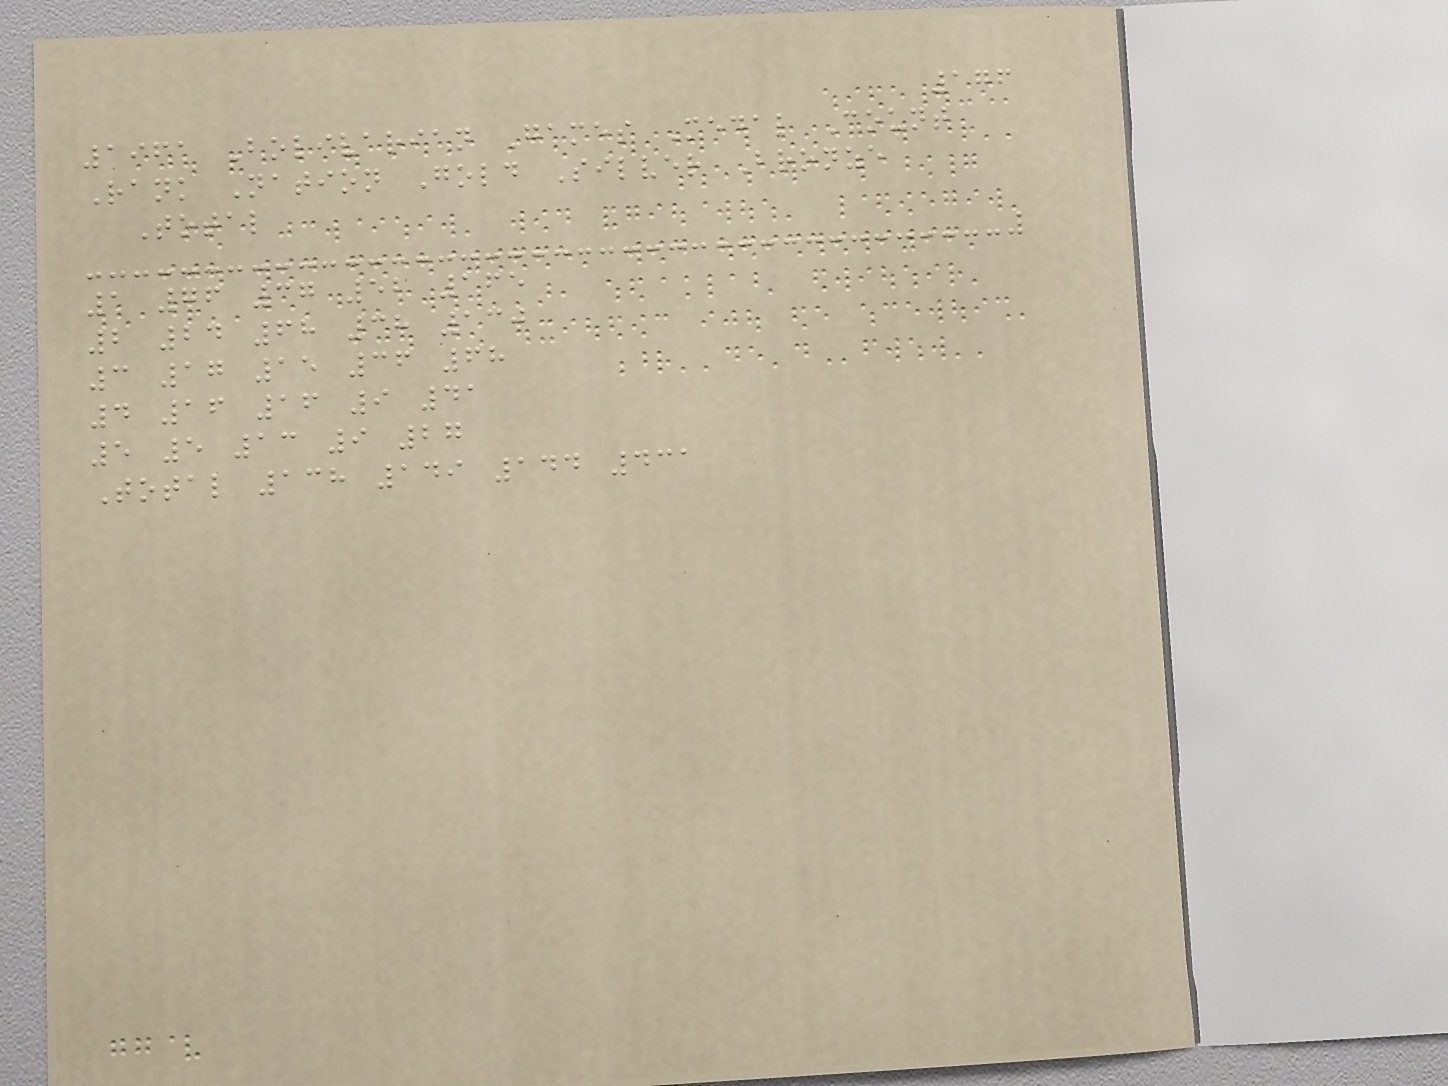176
1961 Bolivarian Games Medal Count
Rank Nation Gold Silver Bronze
Total
1 76 37 52 165
2 24 68 38 130
3 17 15 36 68
4 16 16 9 41
5 5 13 9 27
Total 138 149 144 431
